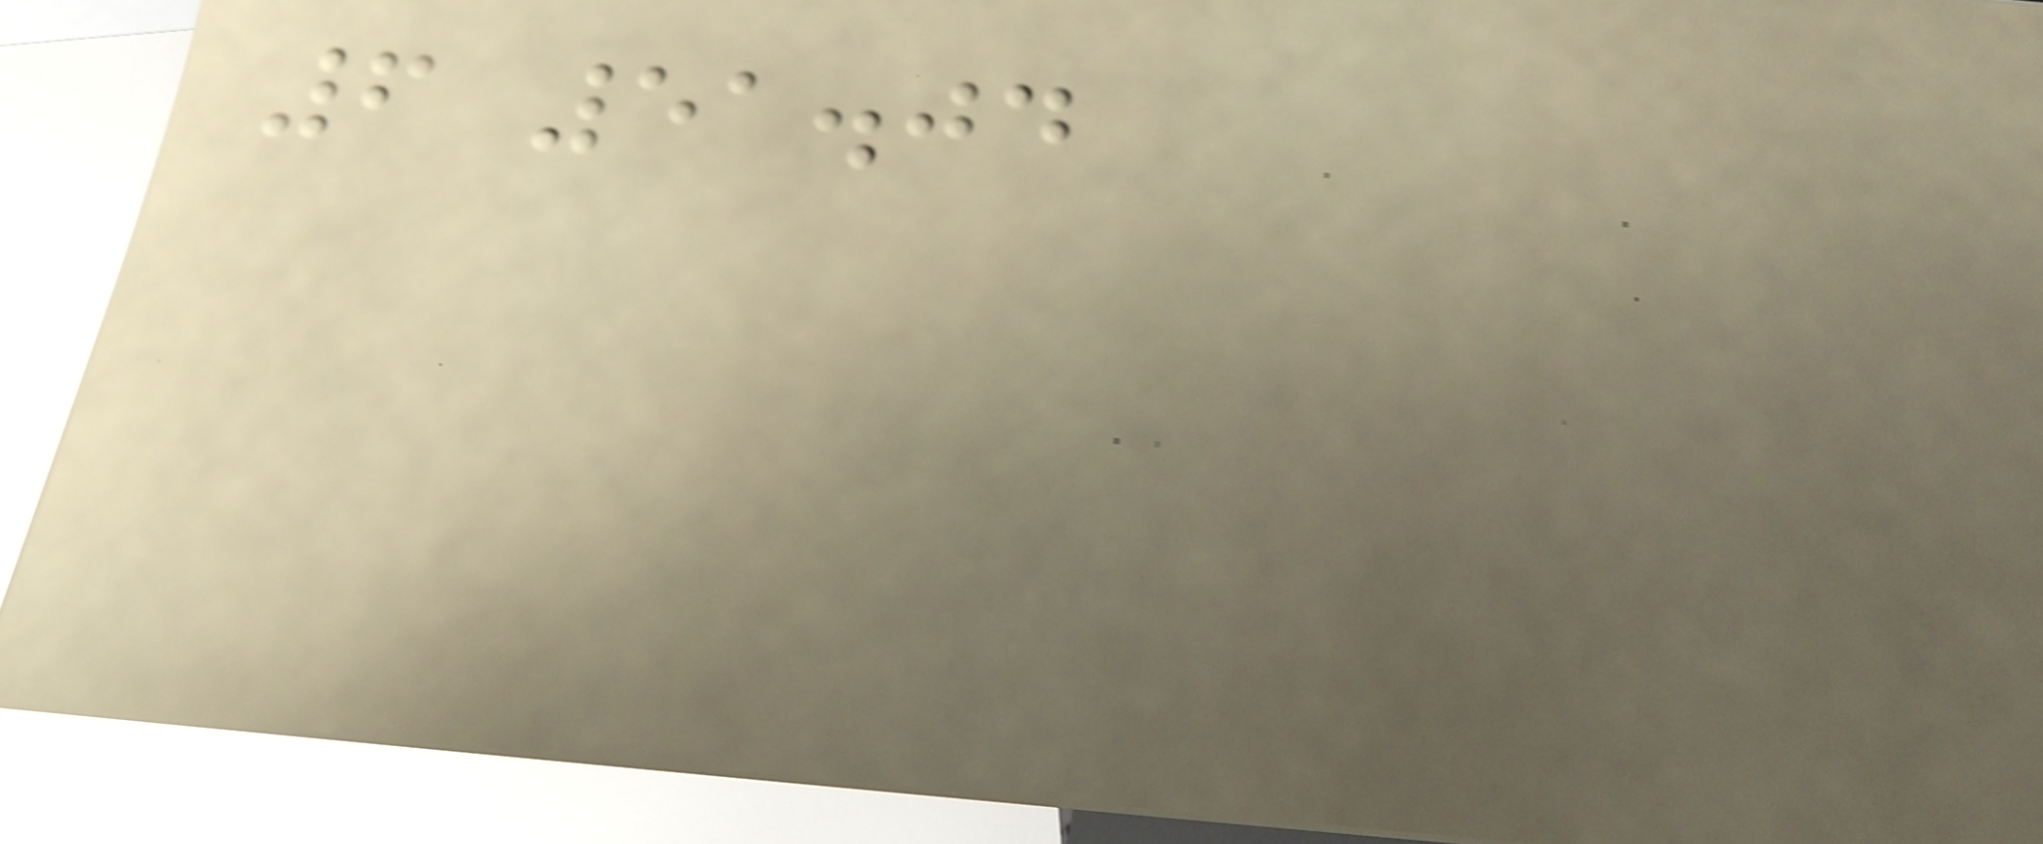6 51.04
